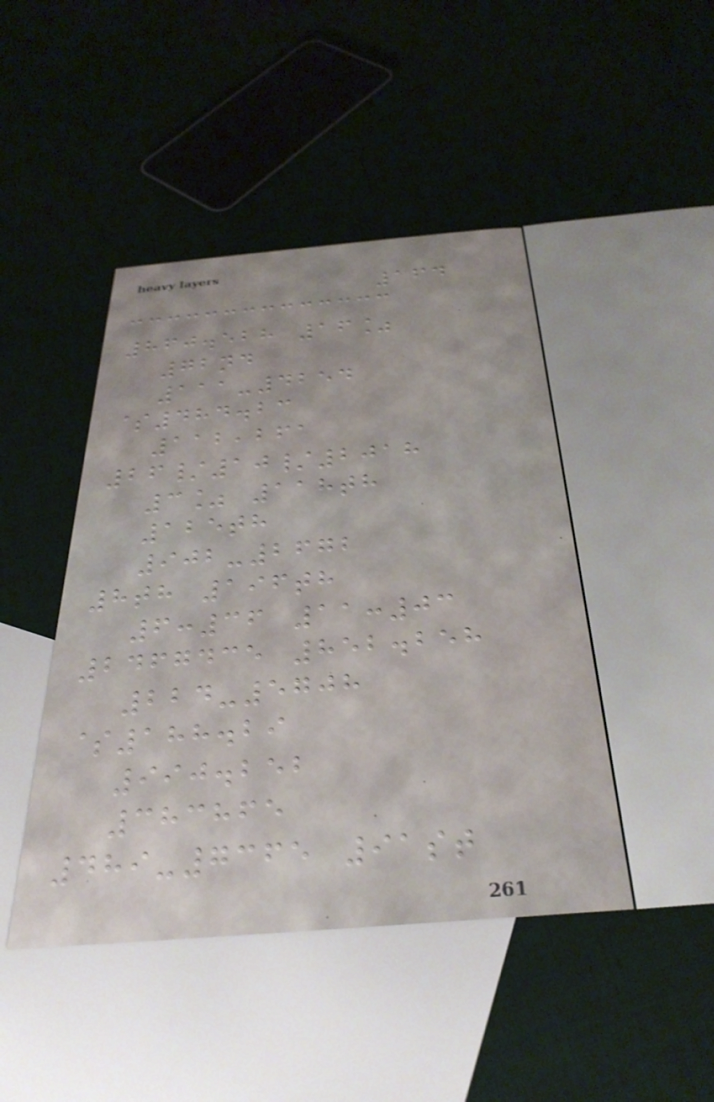164
860.528 16%
72nd
111-4254
$484.23
112,261
26/10/2018
3% 118th
125th
902-2672
8th 196th
6:36 11:03
2467435 852.258
224-5708
$188.29
990.252
383865
489-7365 91st
